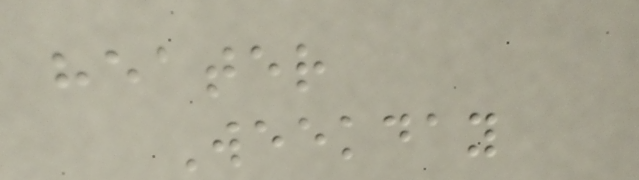heater
Weekday
